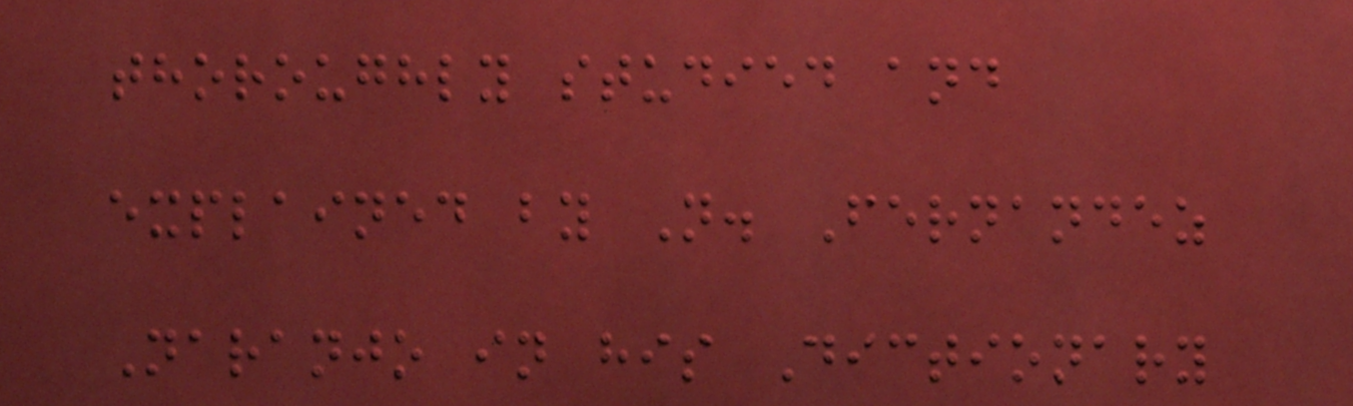thoroughly studied and
explained by N. Fernandez
Naranjo in his Dictionary
